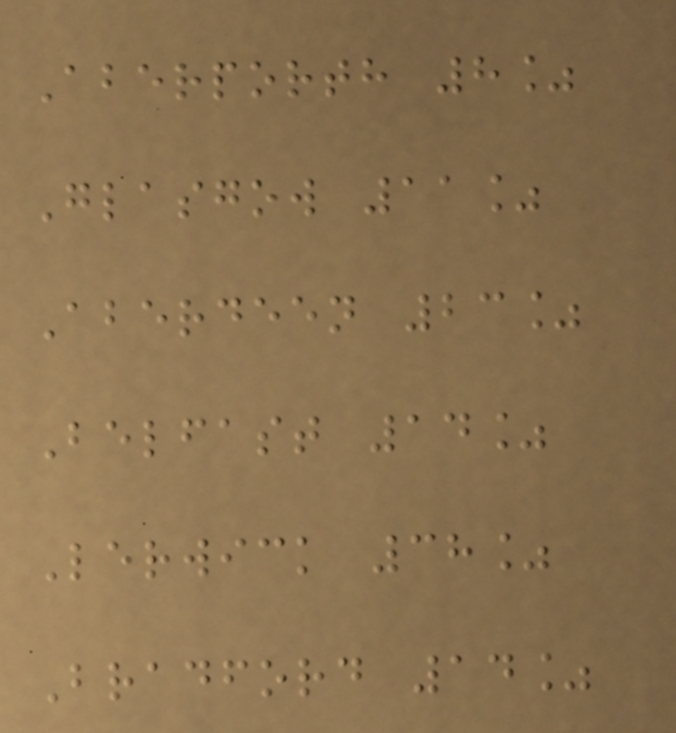Aberporth 8%
Glasgow 11%
Aberdeen 23%
Belfast 14%
Lerwick 38%
Bradford 14%
